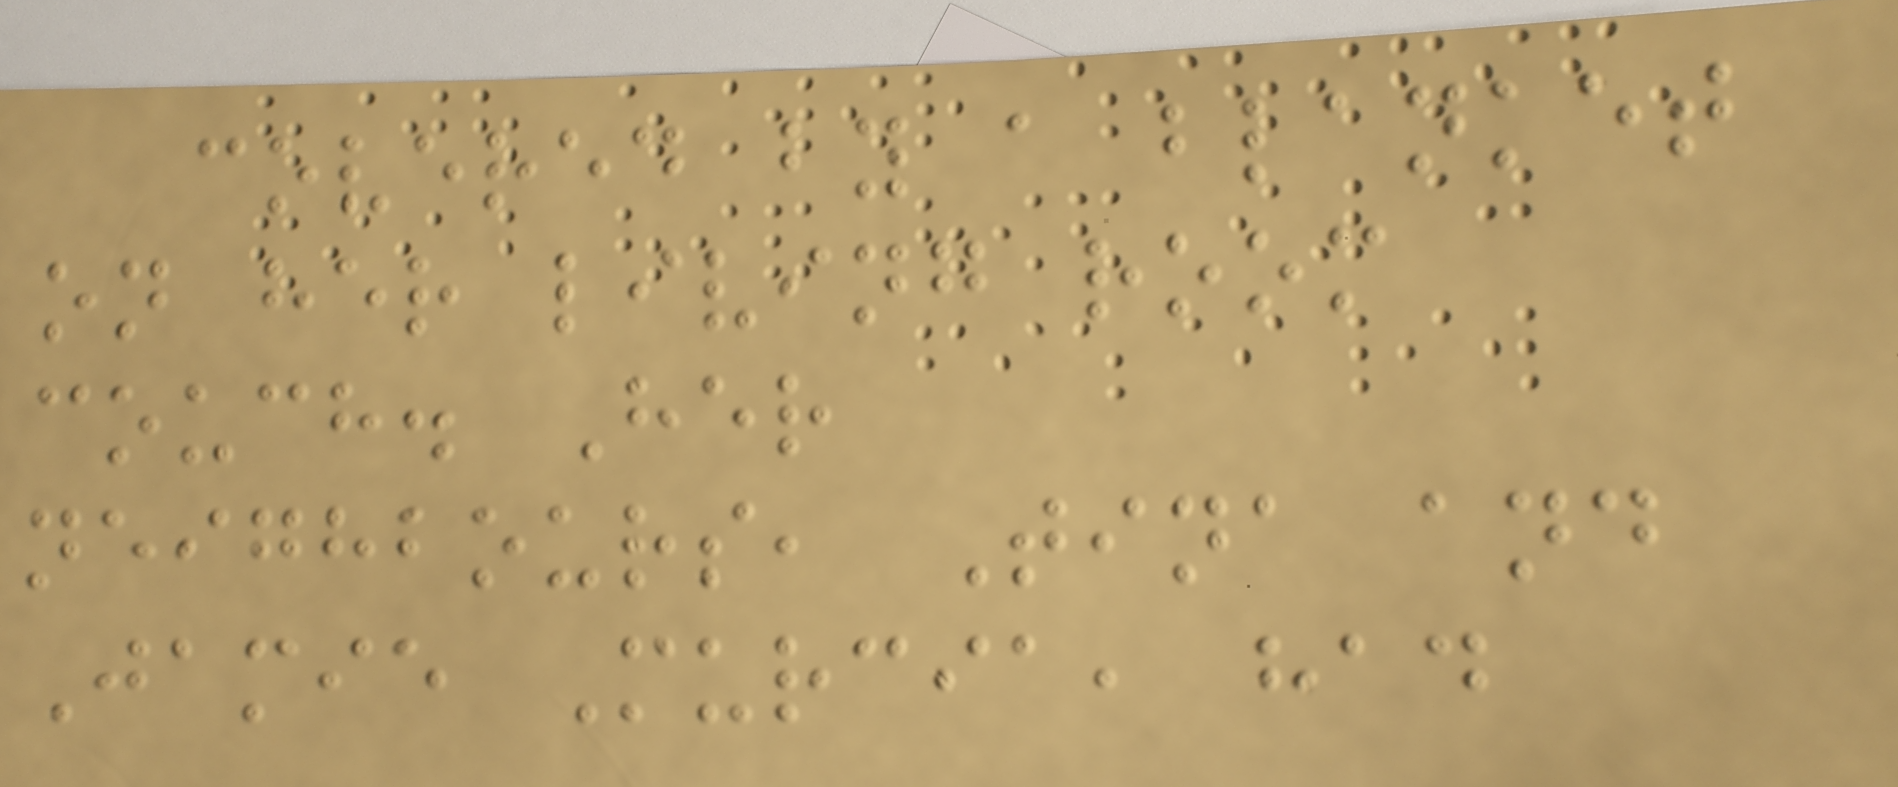covered by a blanket
on her living room
couch. Her
neighbours, Tina and
Jamie Murcia, had
